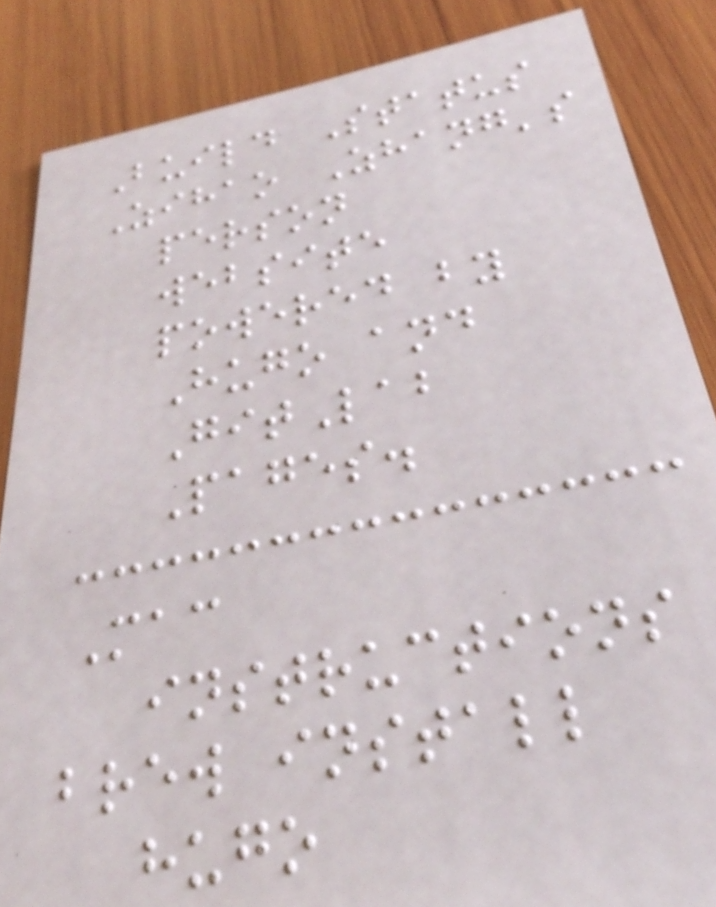Build Status
Zihao Zhang's
person
website
powered by
Hugo and
GitLab
Pages.
Mac
instructions
brew install
hugo
